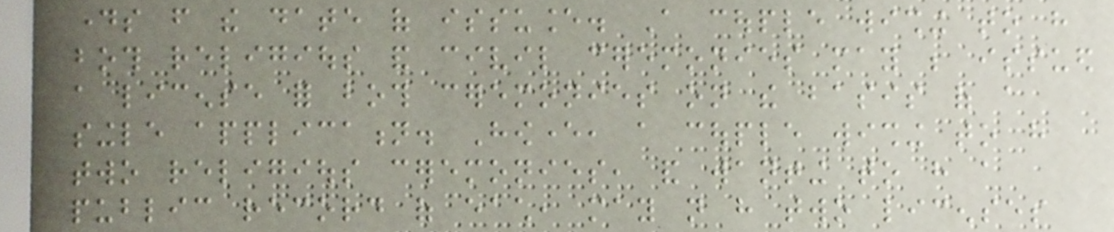days from the date of issuance. A couple wishing to have
both religious and civil ceremonies may be issued
a license for both ceremonies on the basis of a
single application. However, a couple wishing to have
two religious ceremonies, and wanting to have a
public record of each, may not have two licenses
